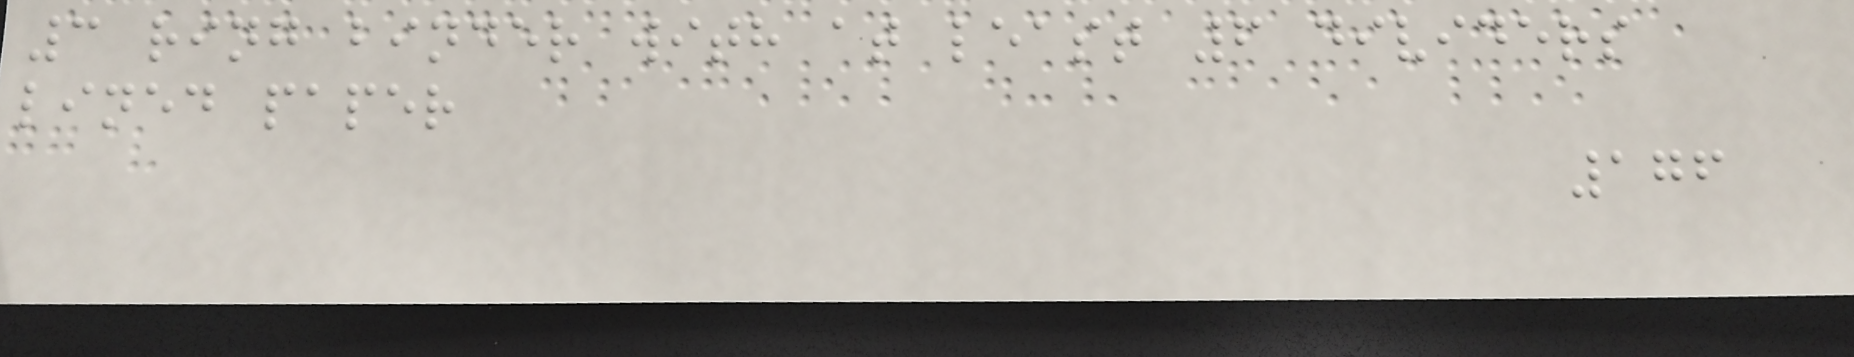3 ring binder with at least 6 dividers
lined paper
176
